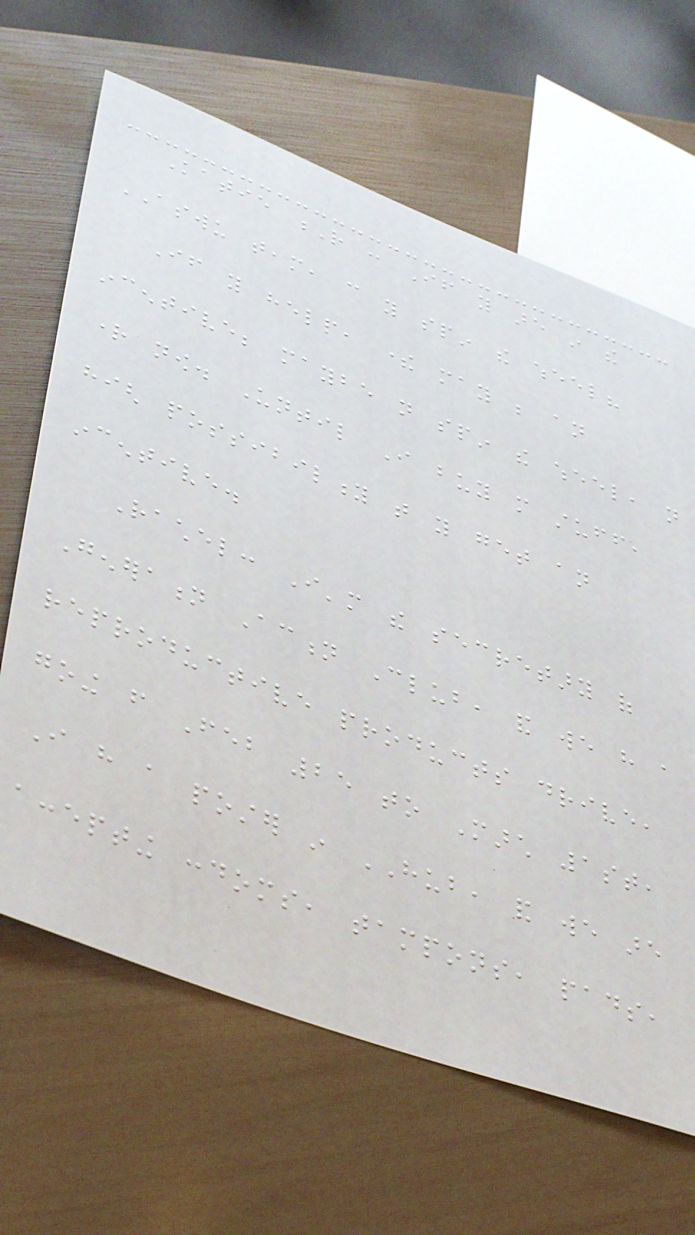Katie R : If you are in the
ASWU team, can you spin the wheel?
If you help, there may be an
incentive; maybe not spin the wheel, not
right now. Until I buy more stuff,
high possibility that you get an
incentive.
Rachel: I'm the secretary of
Generation Action Club, and we have a
reproductive products drive,
going from Feb 25 to March 1st,
I have a poster in HUB, and we are
accepting condoms, tampons, pads,
